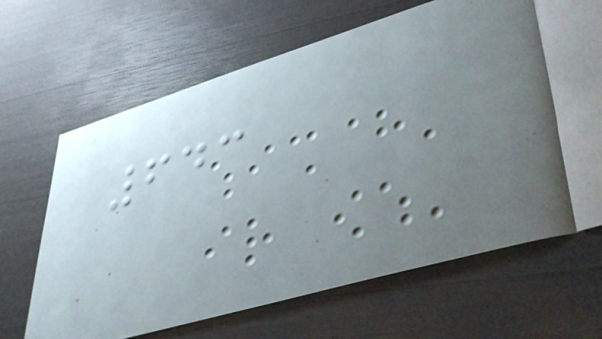643
